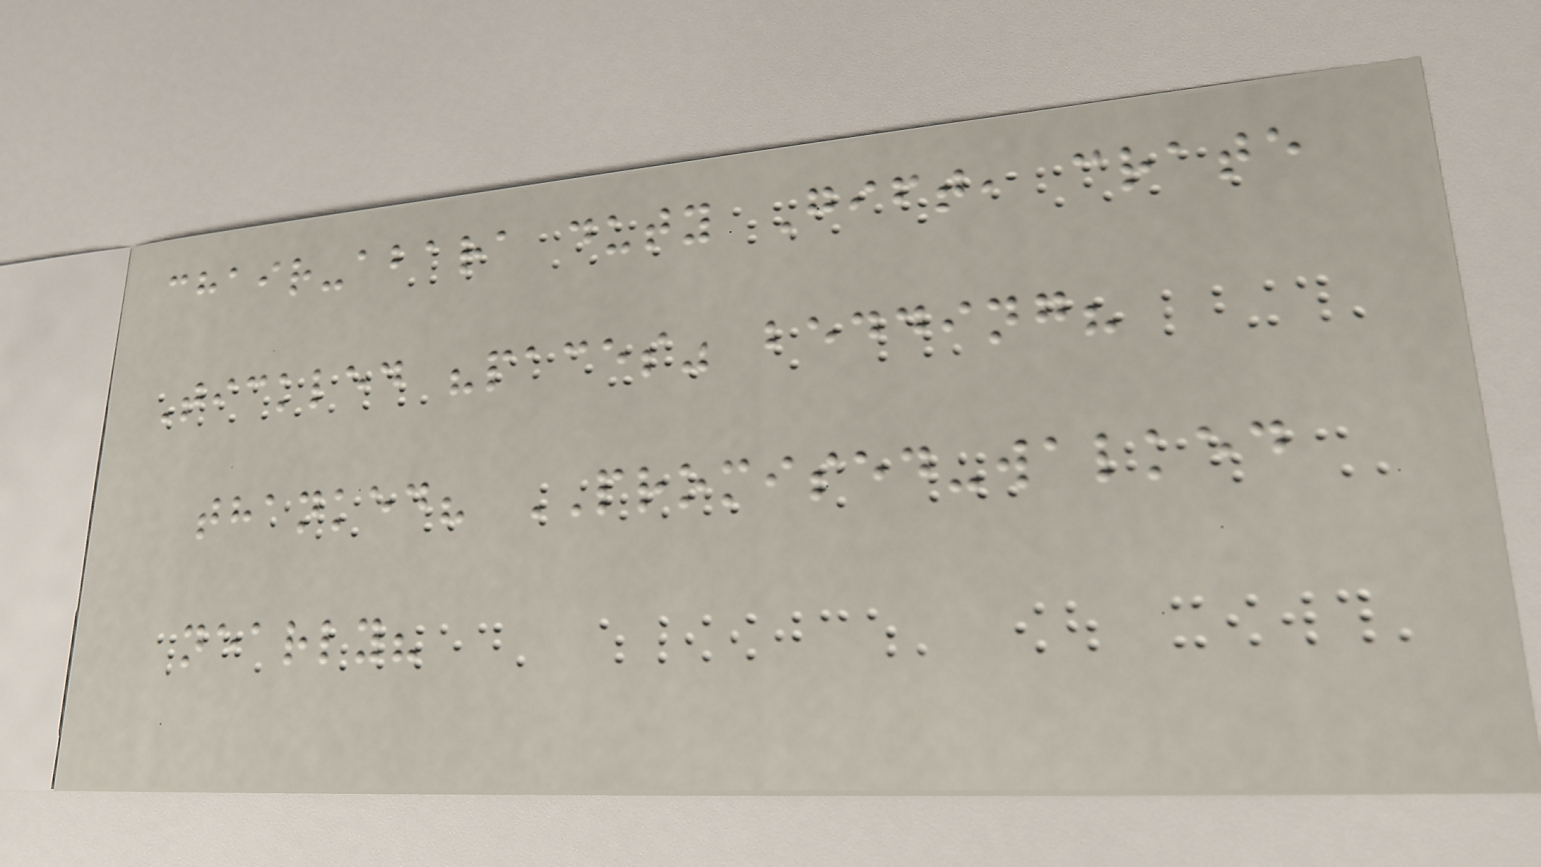chair-abara duty Gift, crate
Tickled "paces" bedding?
thanked? PROMISED-walked
nearly?
